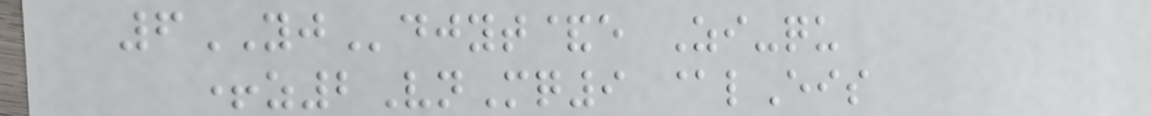6YJdjyt&e Zi-qu
+z2VnMq9 @lEis
